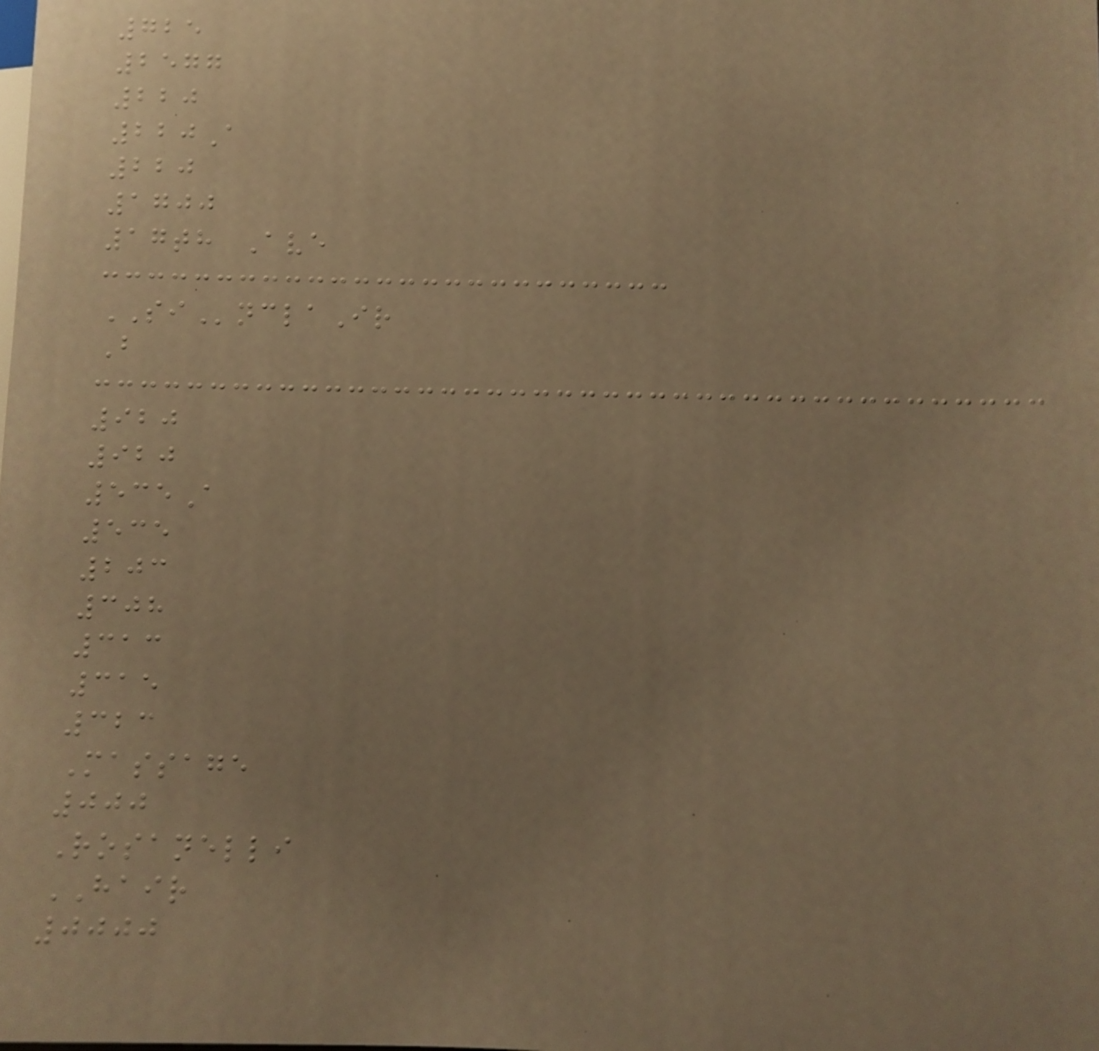725
2577
220
220A
220
1700
17th Ave
SInclaIr
B
920
920
535A
535
203
308
313
315
323
Massage
000
Rosanelli
HAIR
0000
